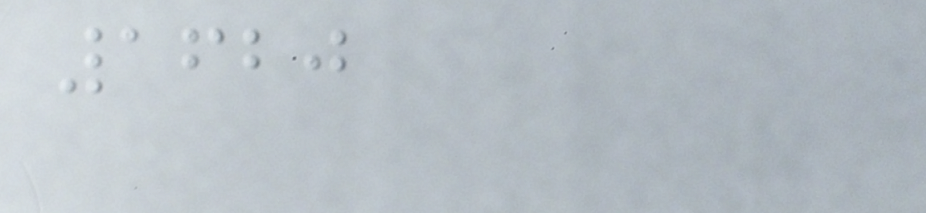1620
